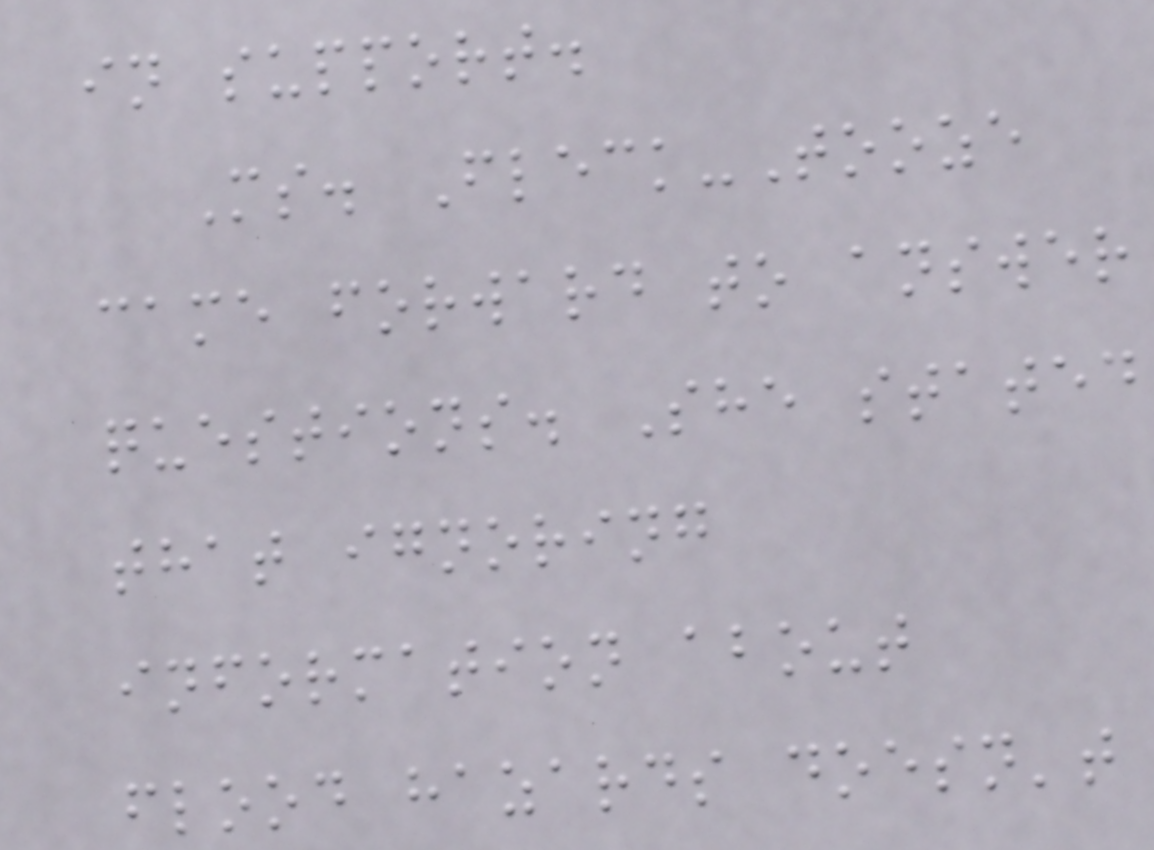in support.
Ms. Fleck-Tooze
came forward to answer
questions. She stated
that ignoring
information about
flood hazards doesn't
